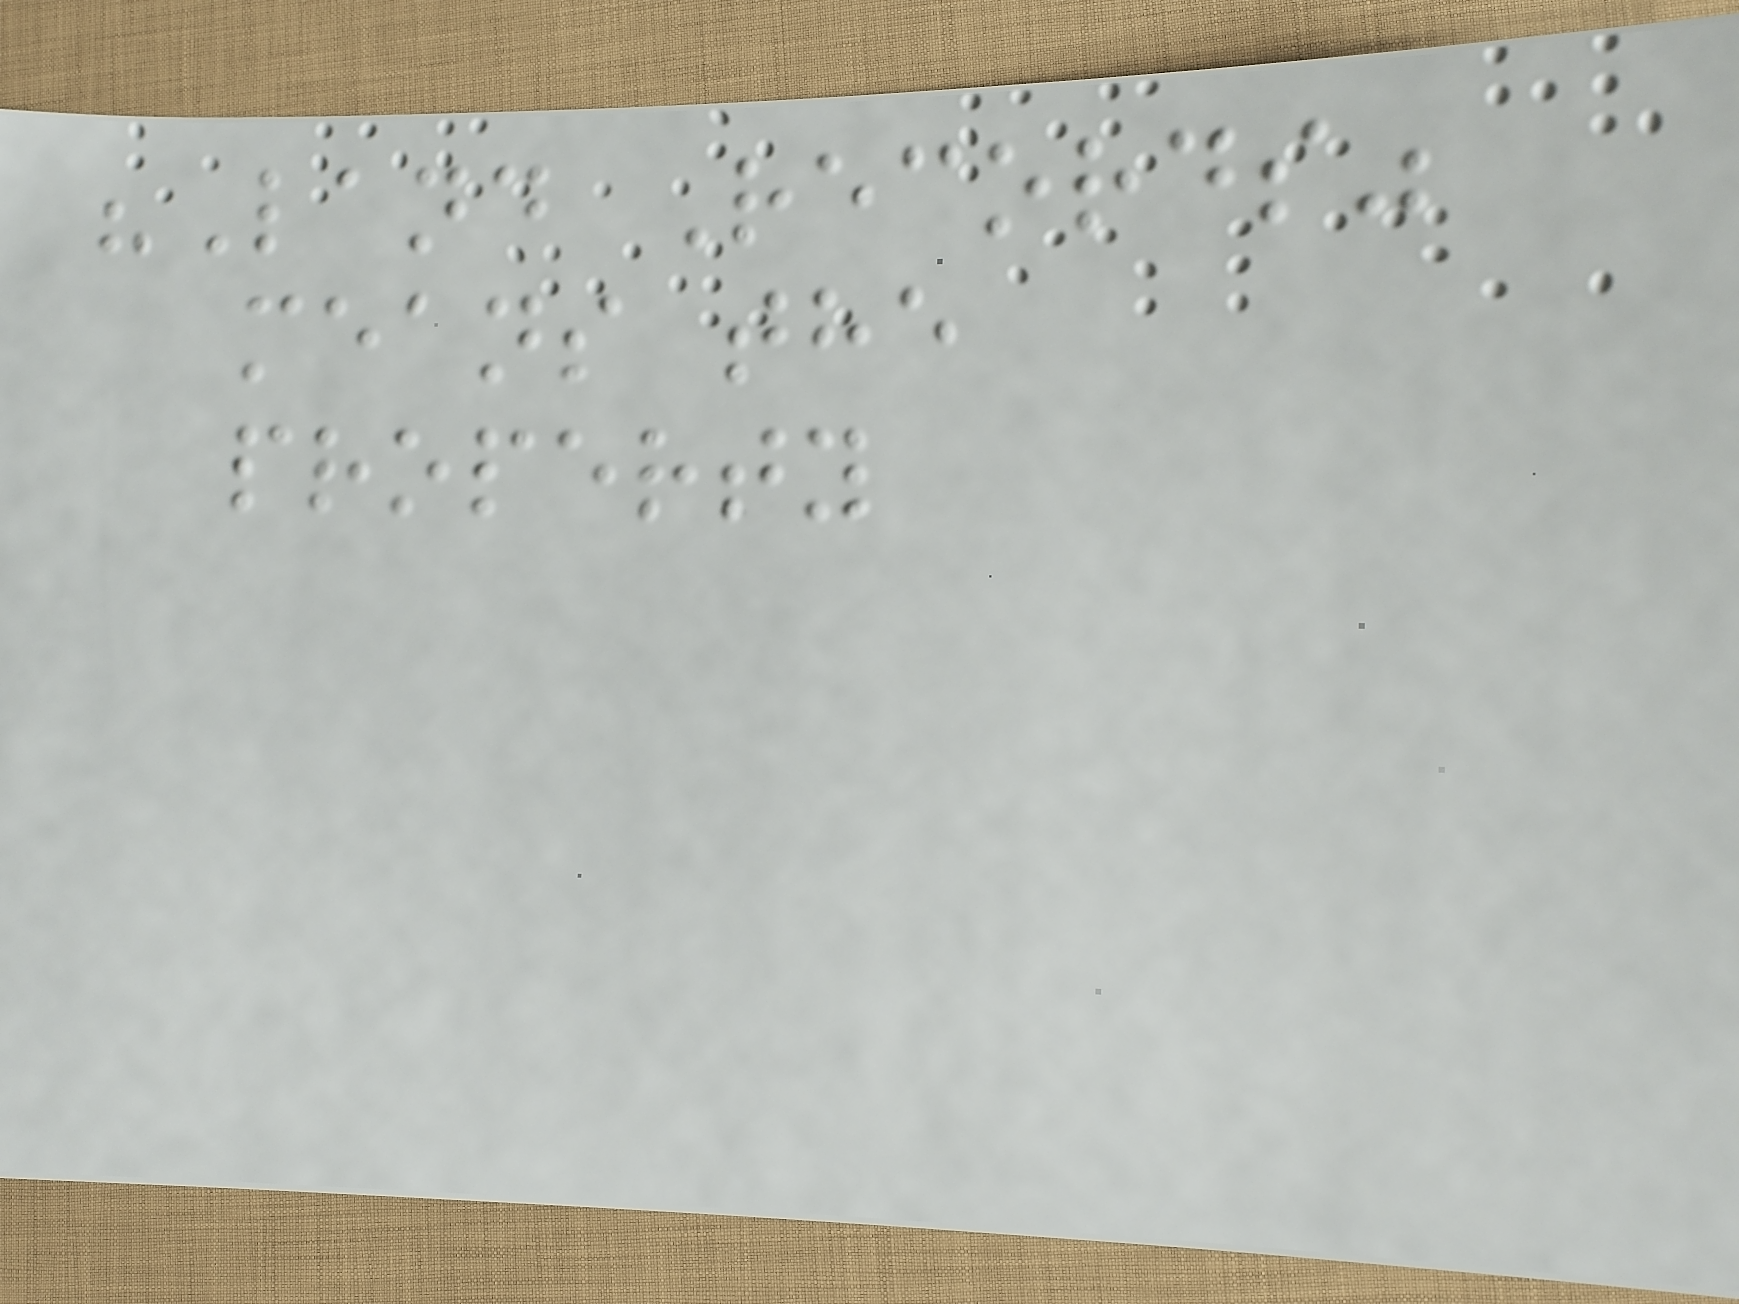"Land Records"
means the
property
